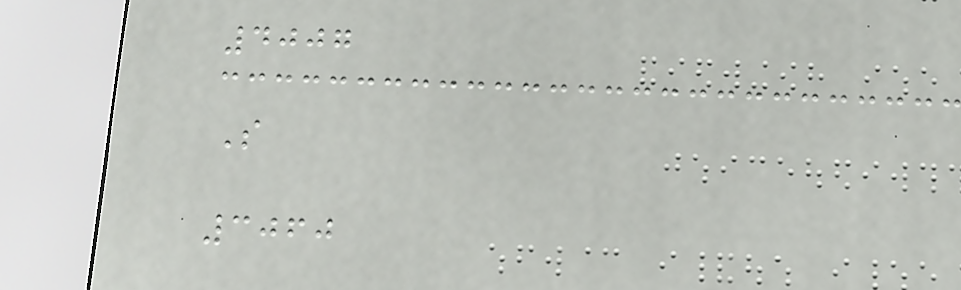4007
S
3060
